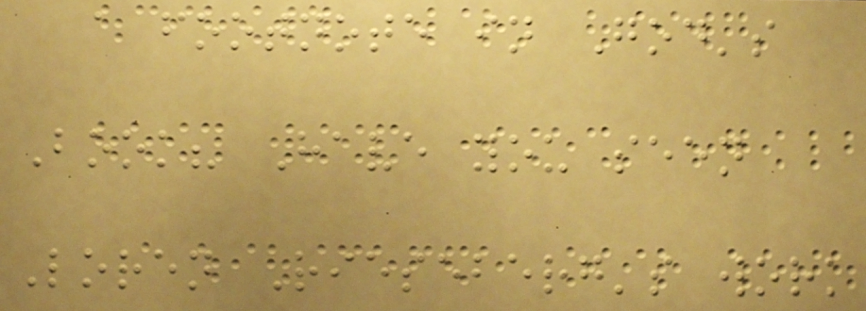a footnote in God's
Book? Have you seen
Loren Rieseberg's work
